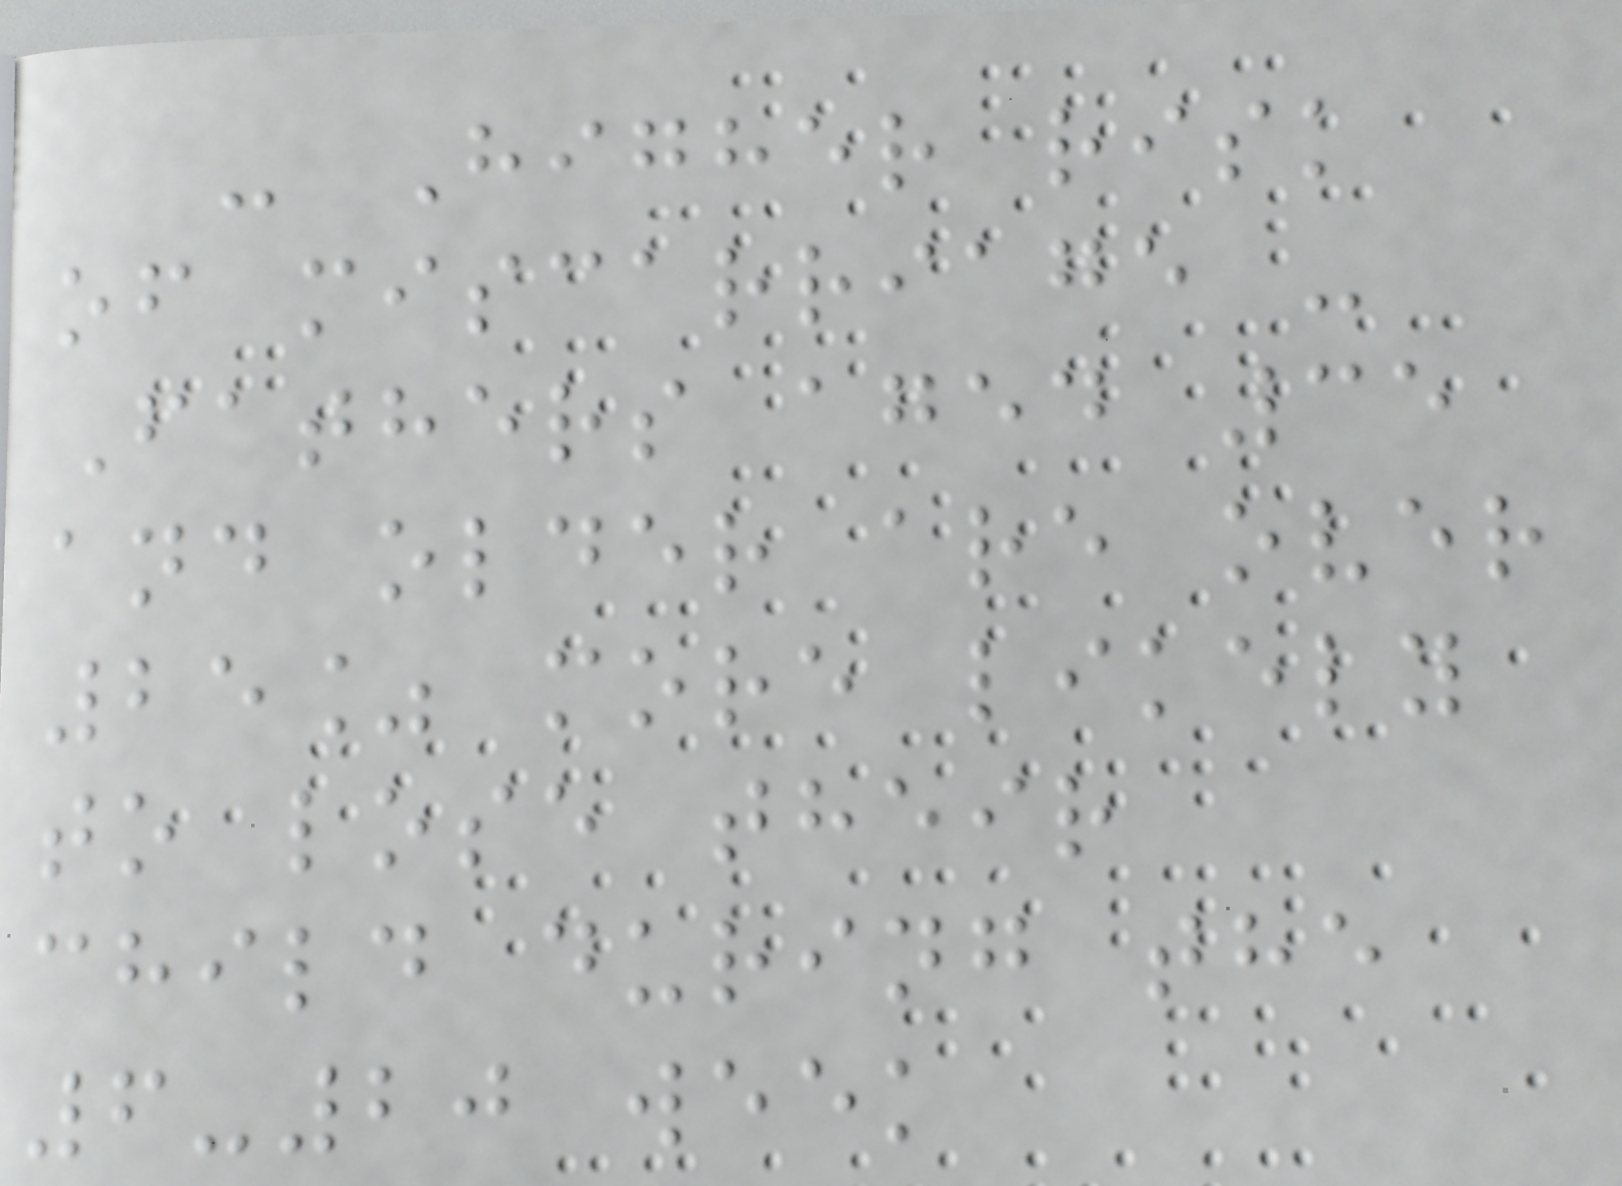- Higher risk
of miscarriage -
Fathers aged 35
and older are over
25% more likely
to lose their
child during the
6-20 week
